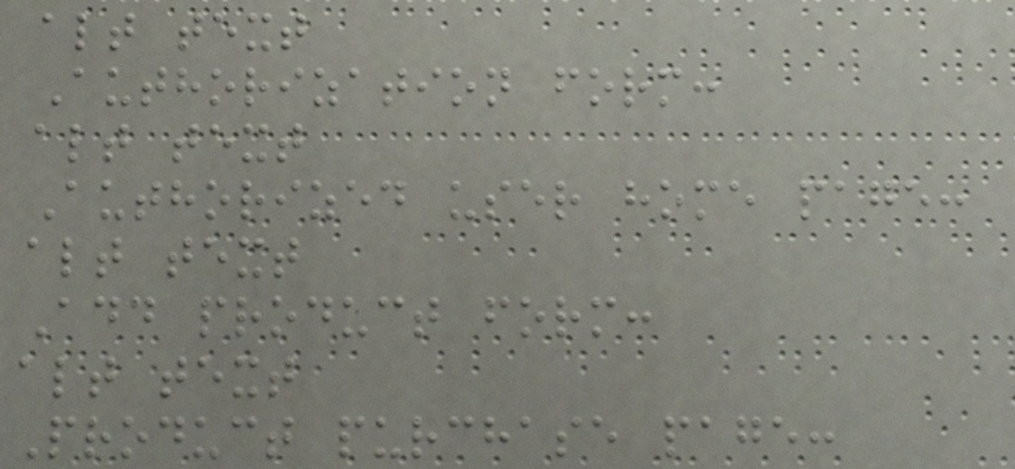alt text
Authorization form:
alt text
Authorized user home page:
alt text
Add product form:
alt text
Product purchase page:
